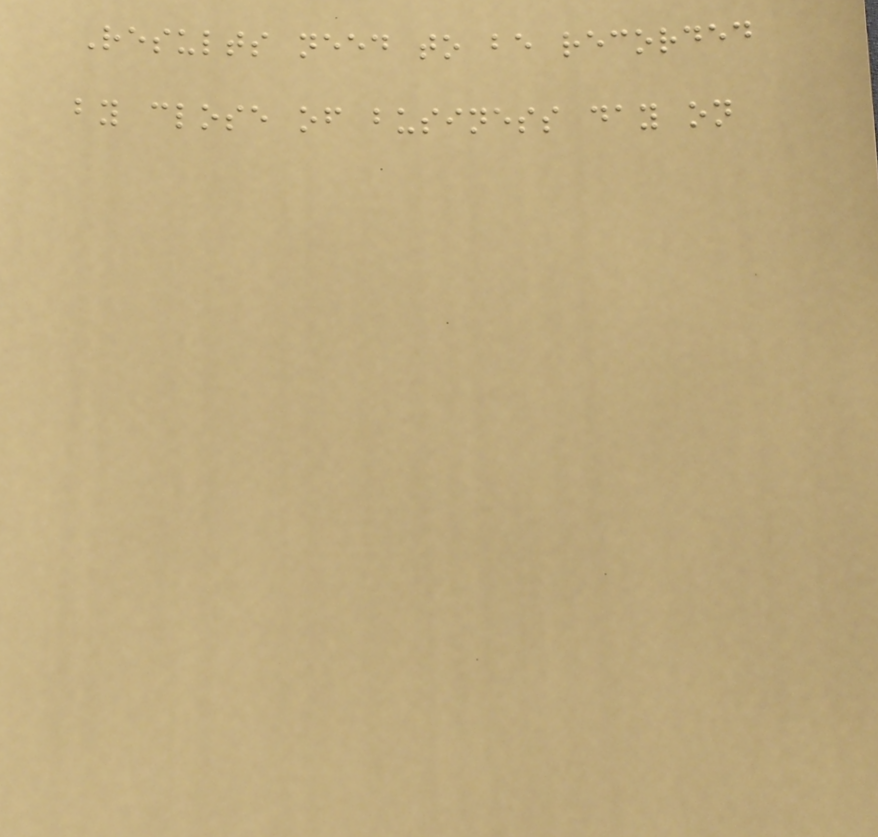Results need to be recorded
by close of business day on
